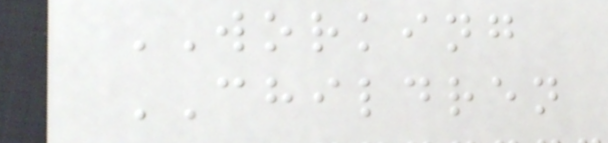WORKING
CHILDREN
